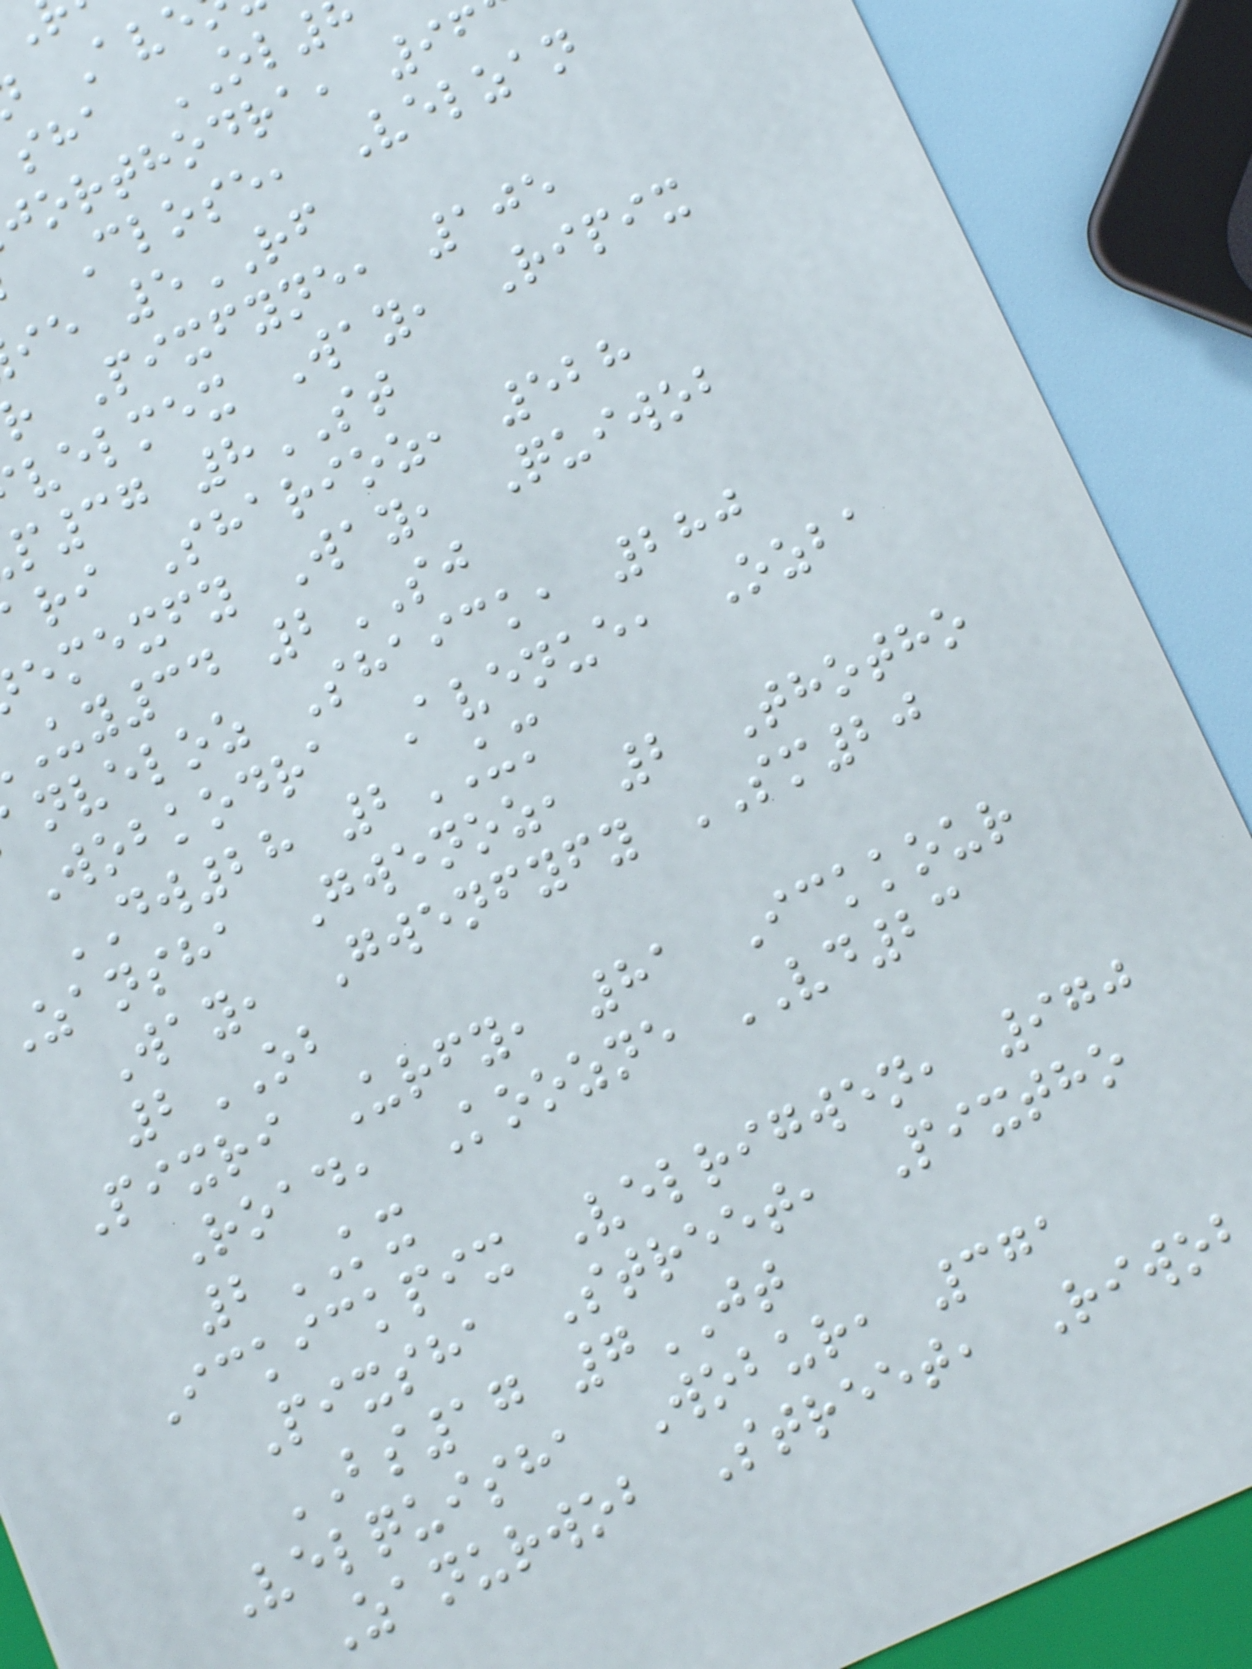sha OL
orthodra, 96
Close, Velzan
ie 5RF
Pixfyne, 105
velmex Way, Ripix
p37 8ST
ri Sharioz, 528
emexfy Way, Quiwob
uy34 2SJ
nveloz Shaick, 280
Wobkodra Avenue, Ozba
DW28 2UM
zansha Gwenoz, 2 Thotho
Way, Gwenfyfy SM20
2OB
Pixri Urfy, 81 Ickkour
Road, Koozne VD23
2KX
Ickickpix Velrigwen, 970
Pixsha Street, Pixtho
BS17 7JT
Velquisha Wobur, 371
Zanurwob Street, Riwo
